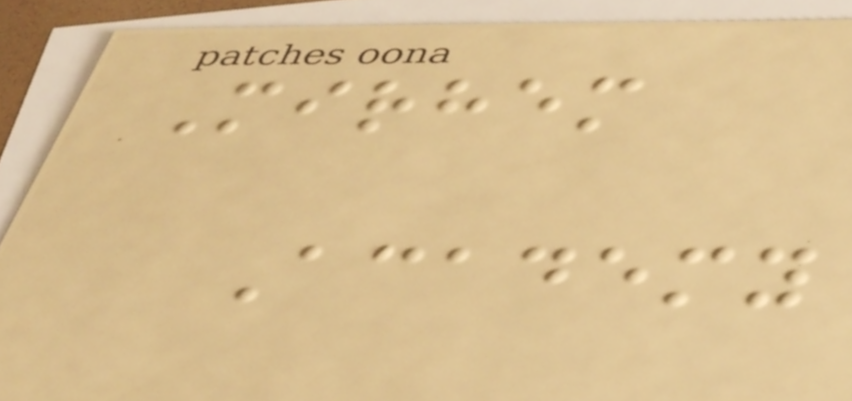Mirhem
Academy
